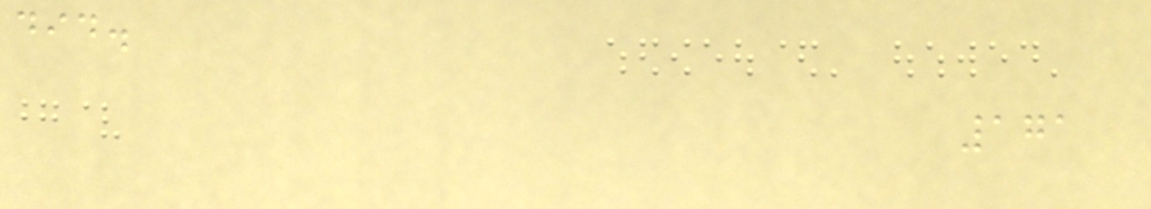did.
171
